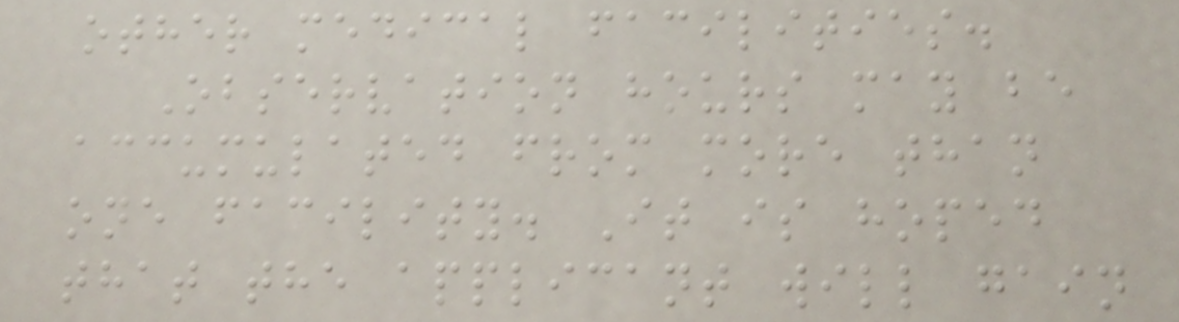other medical facilities.
Observation hours may be
accumulated from more than
one facility. It is hoped
that the applicant will gain
